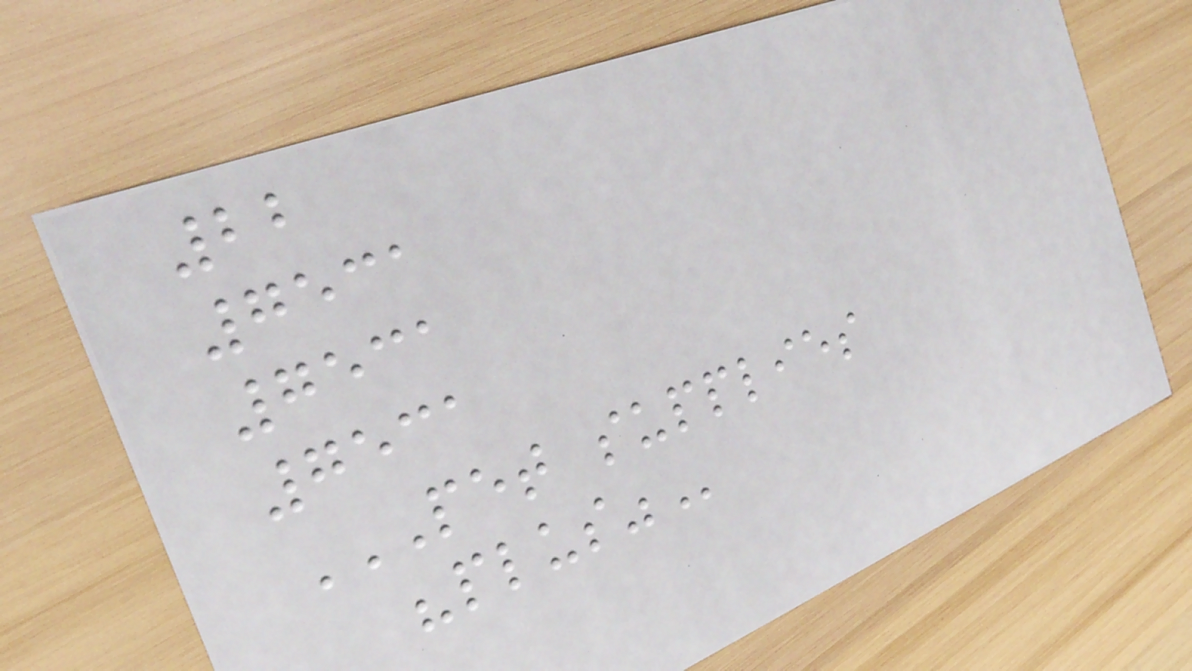22
7531
7531
7531
PET SUPPLIES
"PLUS"
